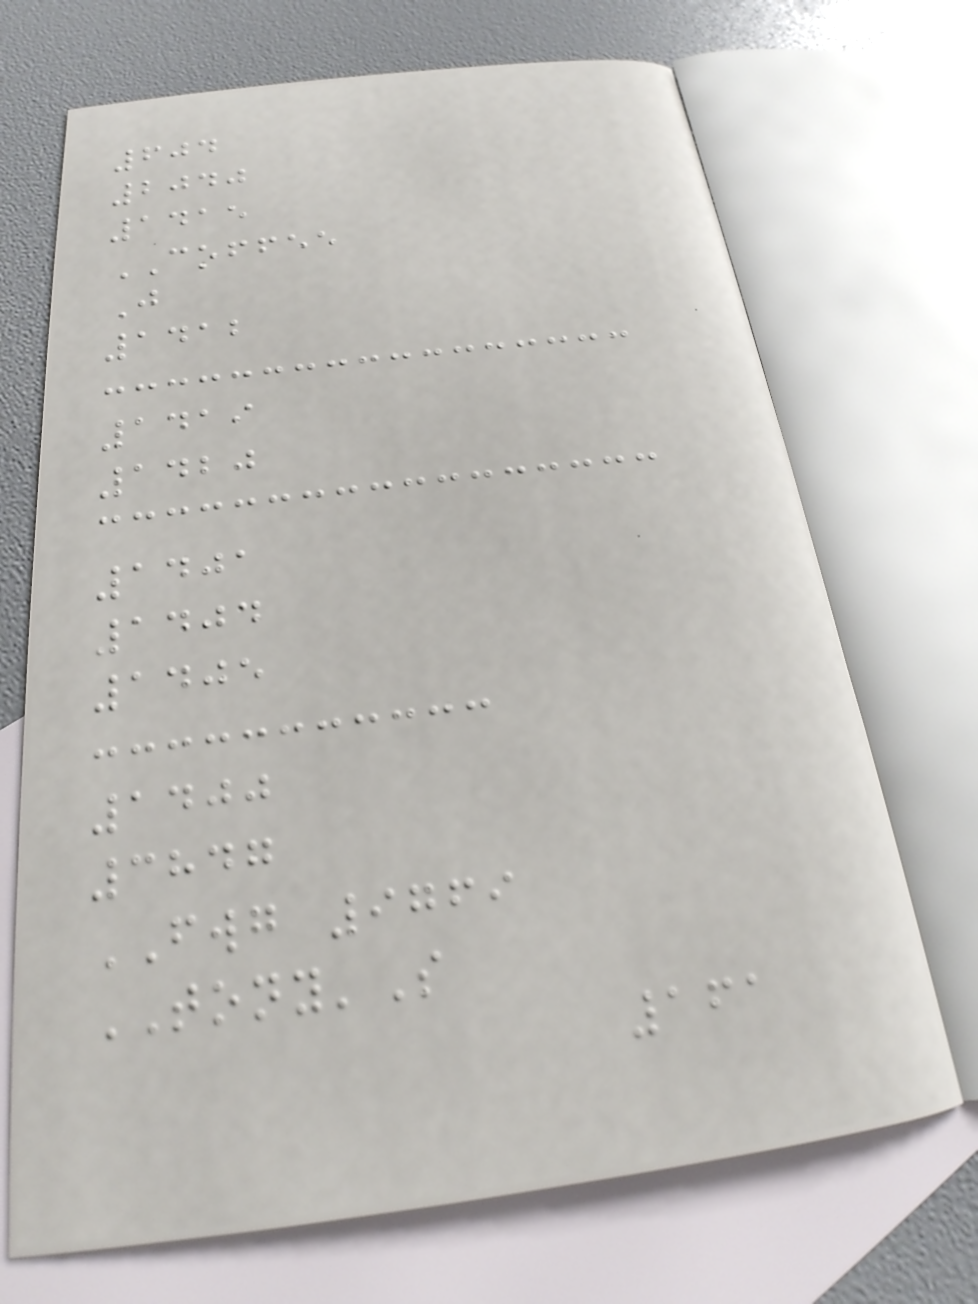604
2040
1415
COFFEE
J
1412
1419
1420
1401
1404
1405
1400
3847
FWG 9769
TONY'S
161
